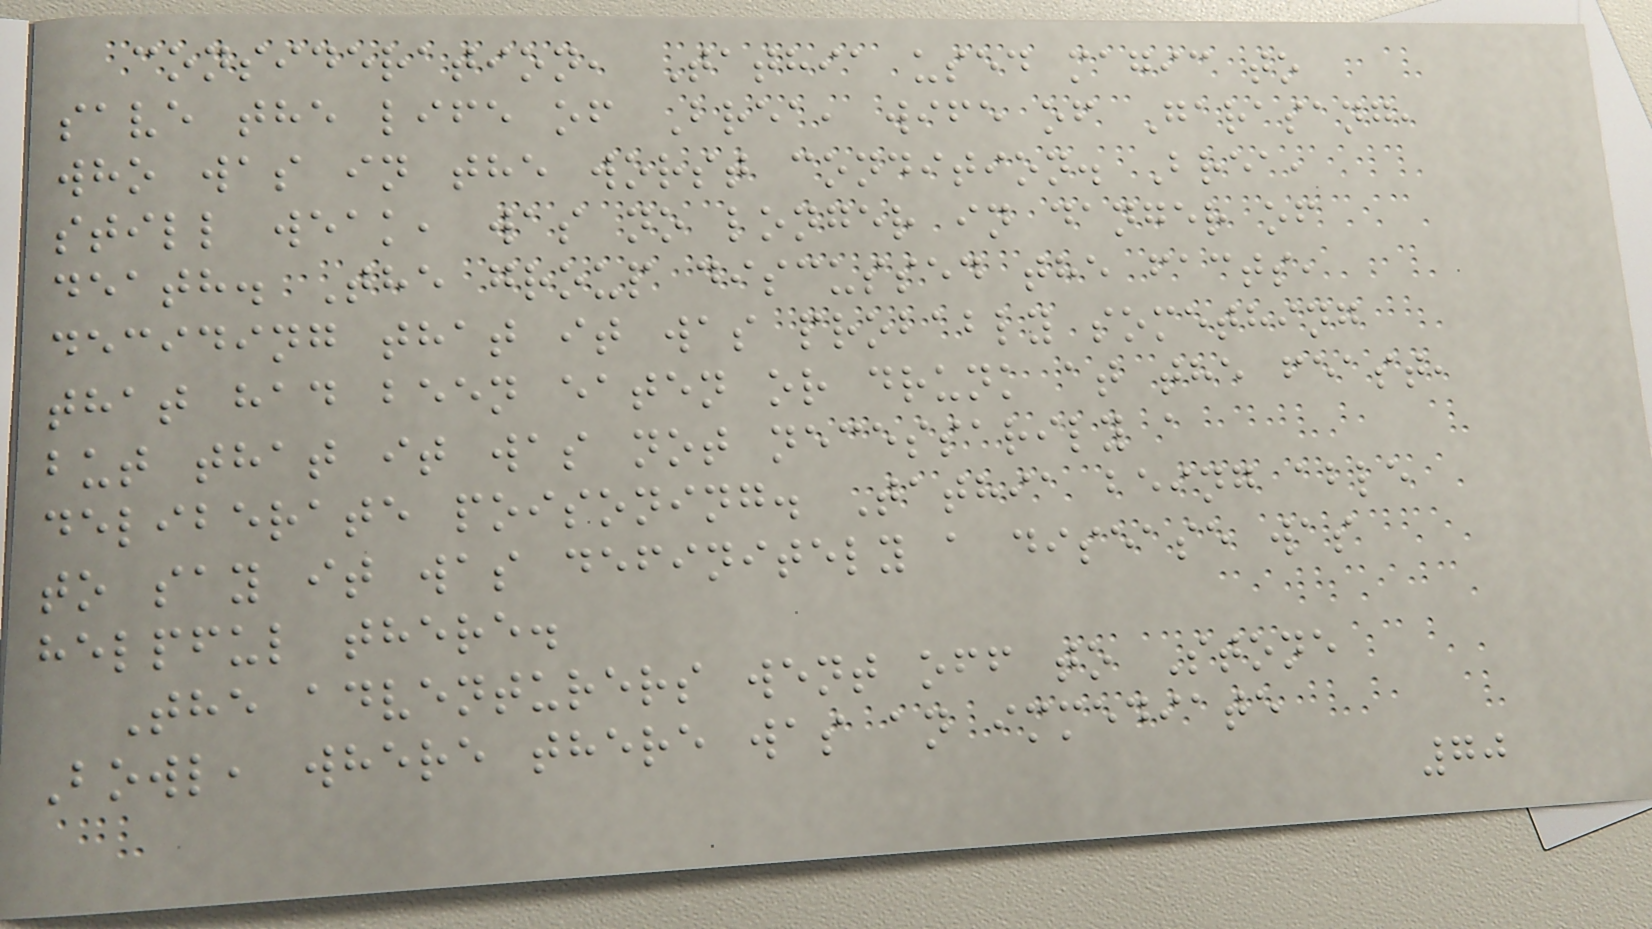consideration, Tathia used magic to
save the life of Brea, wife of Garasang,
who was in the worst condition. Brea,
still weak, was no longer in danger of
death. The group discussed the facts,
deciding that it was probably something
that had been eaten or drunk at the feast,
but that it was not necessarily a
deliberate poisoning. Tathia being able
to say it was definitely a disease was
helpful there.
The adventurers went off to Stone
Bowl, where there was an immediate
70
